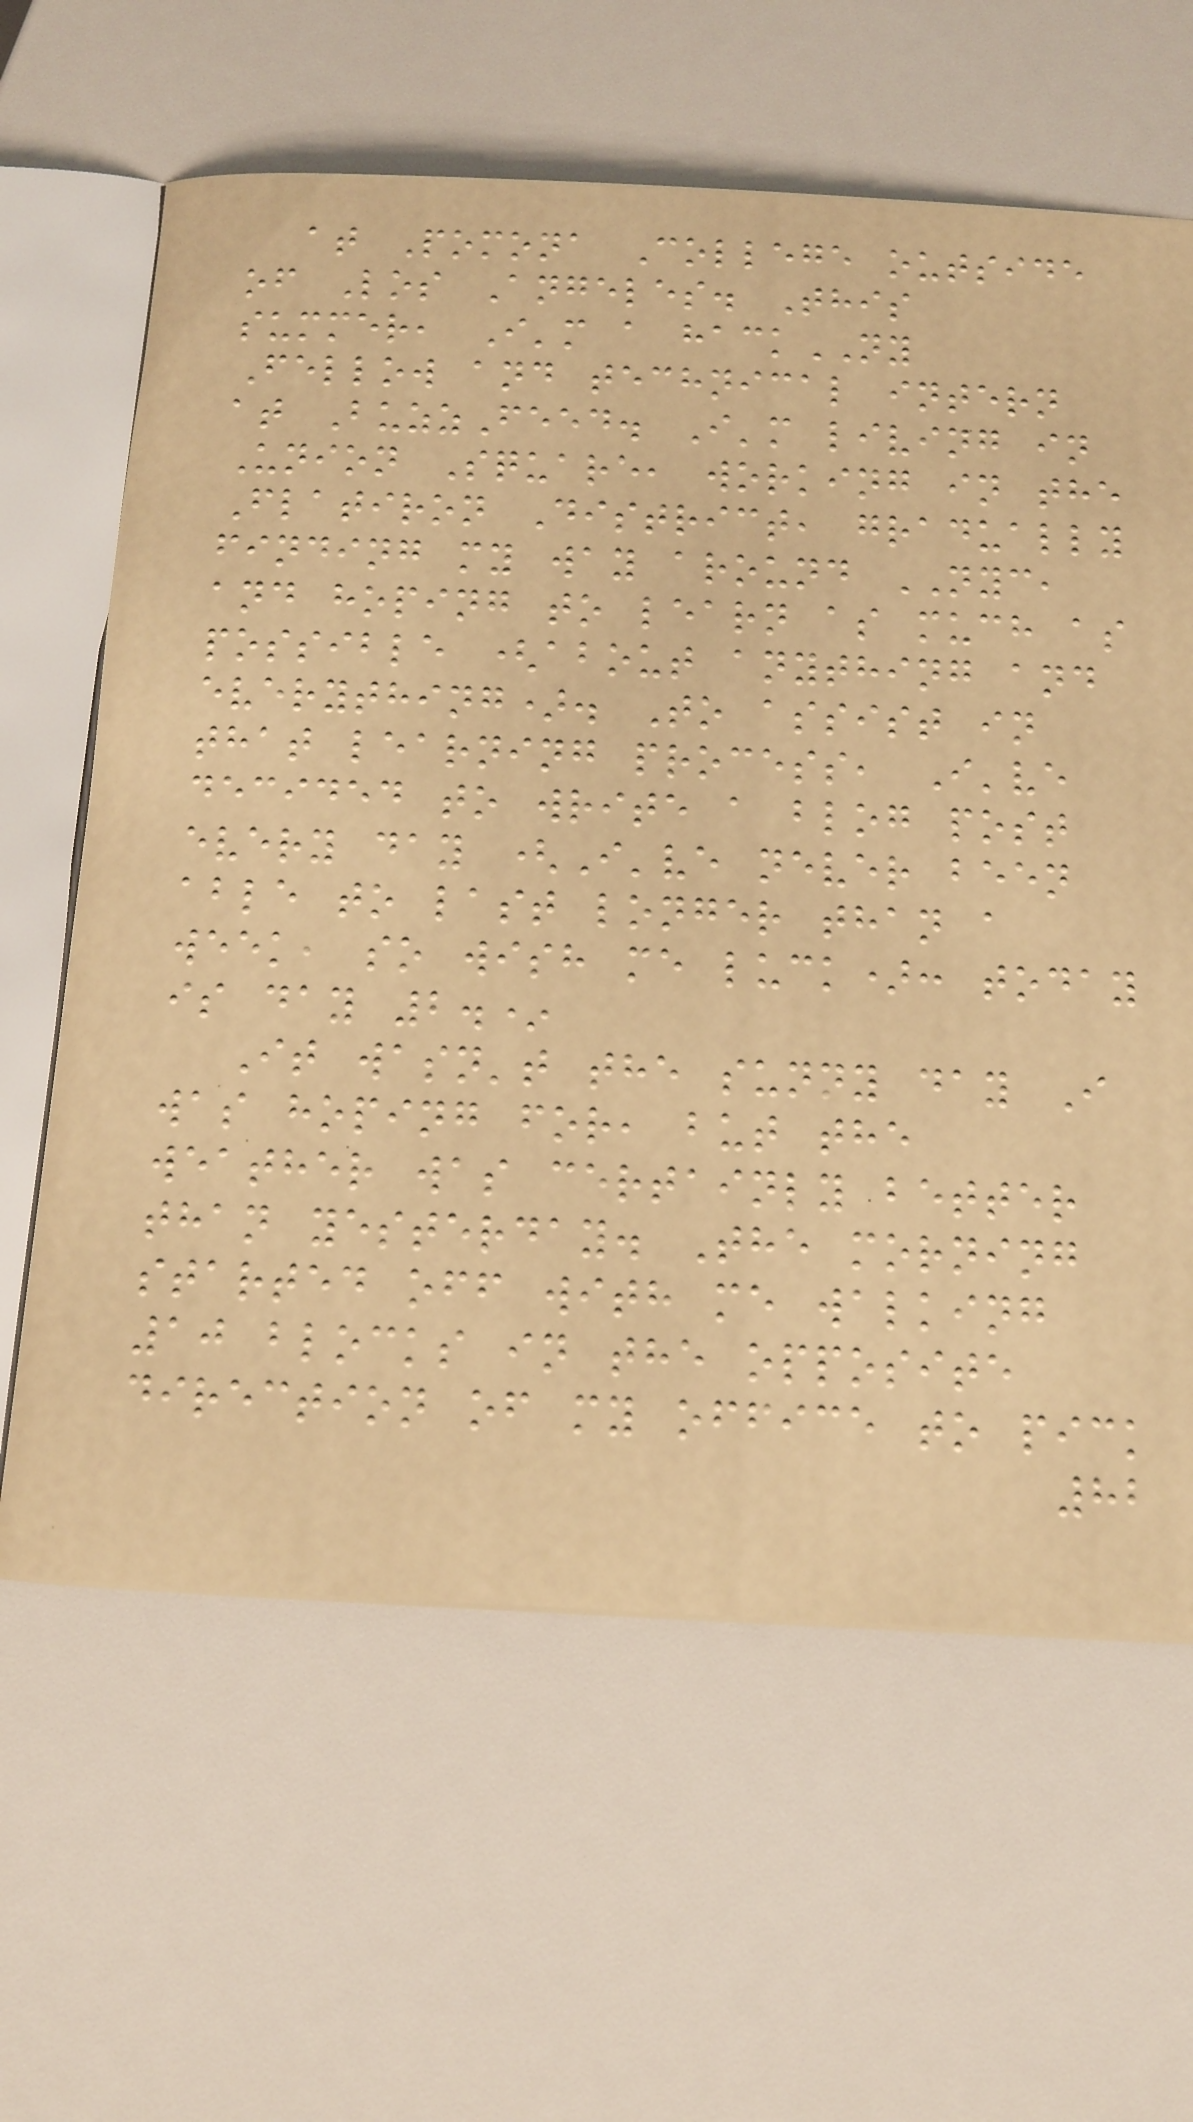at Pomona College outside
of Los Angeles. This
summer, I'm a hackNY
Fellow and technical intern
at BuzzFeed. I'm living in
Union Square, working in the
Flatiron District, gradually
finding my way around NYC,
and hoping to learn as much as
possible (about anything and
everything). To assist in
that learning process, I've
decided to write a blog post
every day (I've never been
able to last longer than a
week, so wish me luck): today
is day 2.*
It wasn't the sunny day I
was hoping for, but the
weather was certainly better
than yesterday. The morning
started off with me walking
10 blocks in the opposite
direction of my office to pick
82
